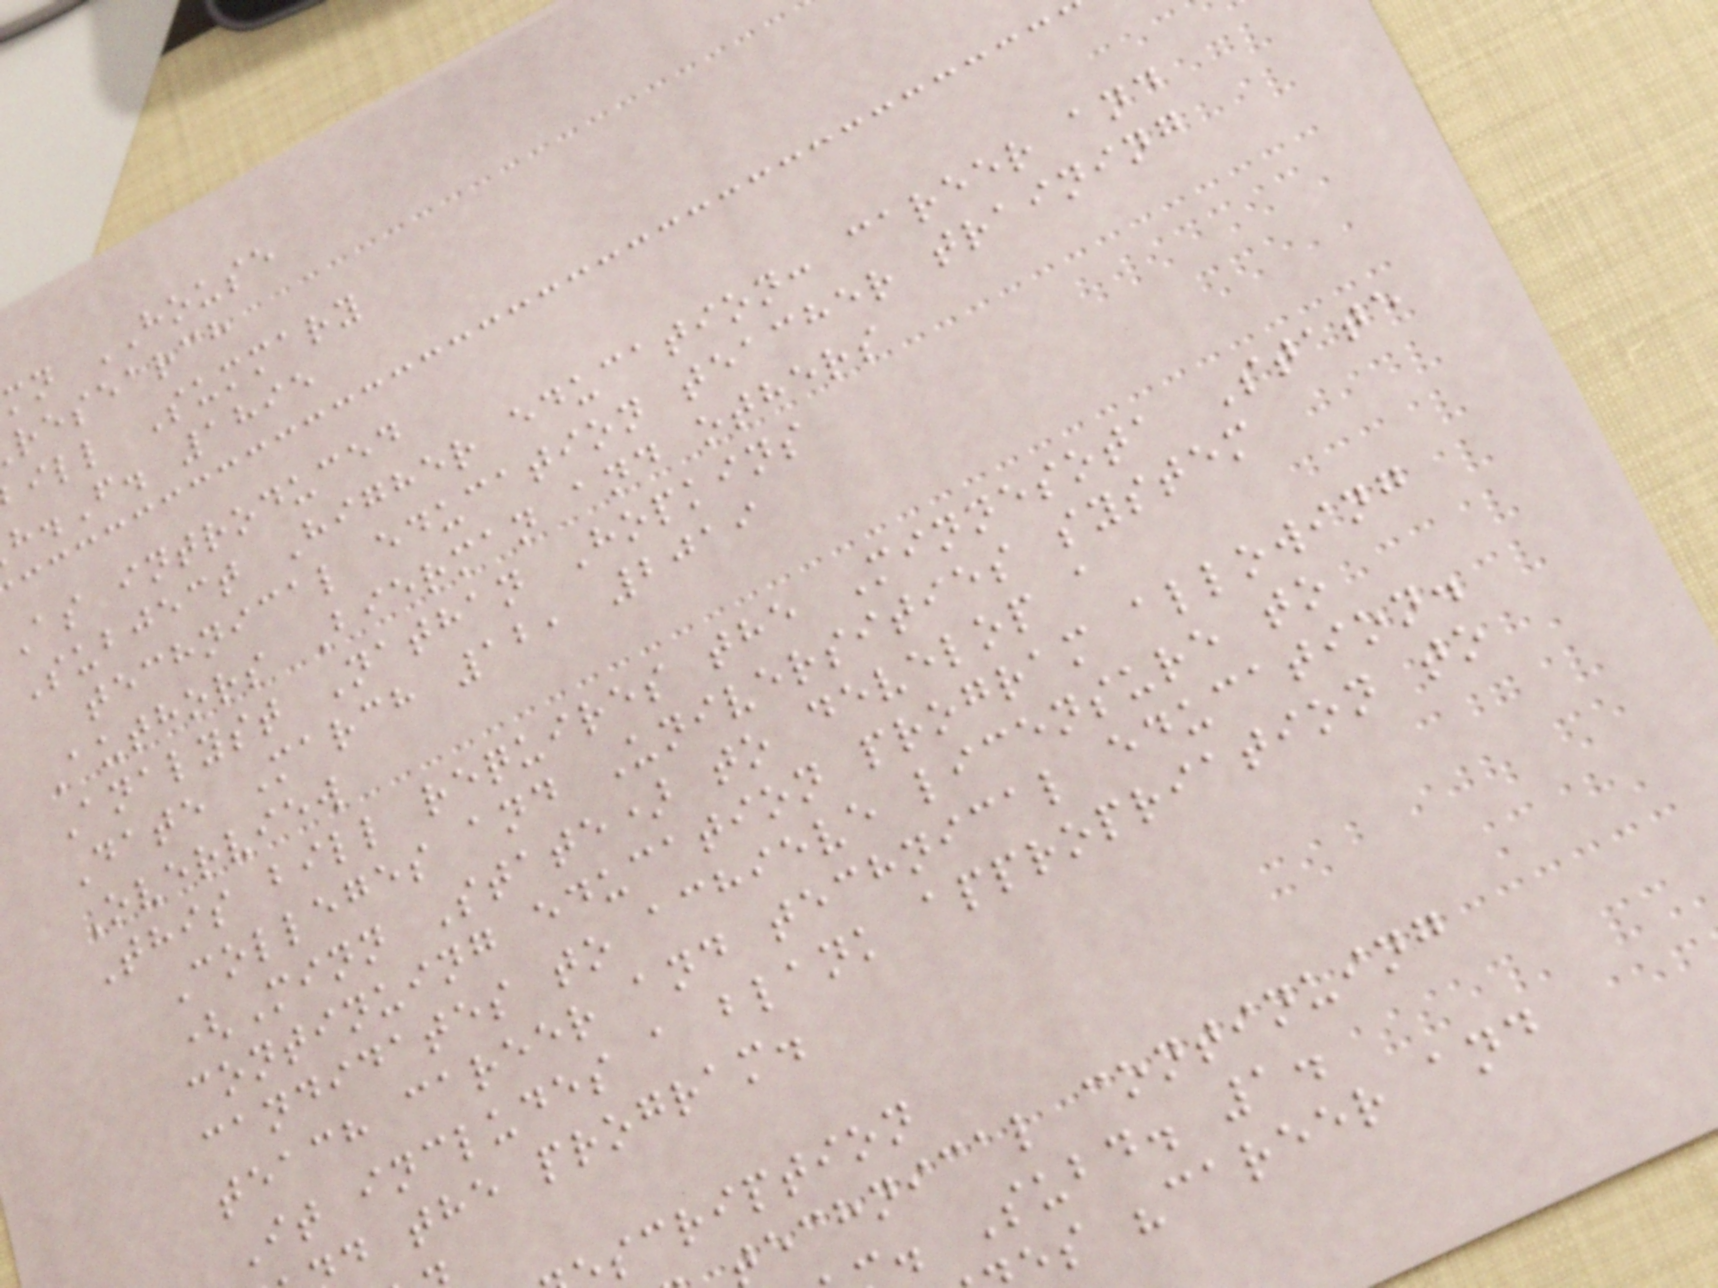mn HOUSE
research
ill Summary
.F. 1895
As introduced
Subject Higher education: career and
technical education teacher training
Authors Bierman and others
Analyst Nathan Hopkins
Date March 12, 2019
Overview
This bill requires the Minnesota State
Colleges and Universities system
(Minn State) to develop a
continuing education program allowing
candidates to achieve licensure to
teach career and technical education.
It includes a blank appropriation to
d the program.
scription
echnical continuing
. Subd. 1.
es "career and
